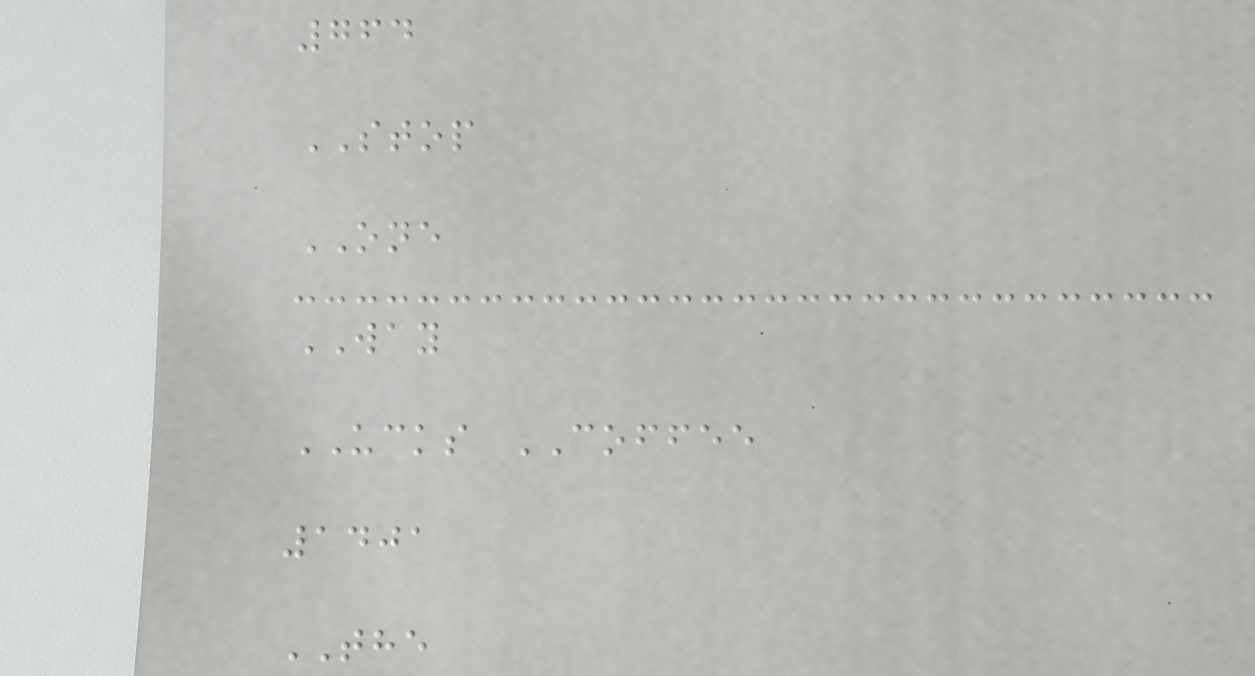764
STOP
ONE
WAY
UCKS COFFEE
1401
THE
